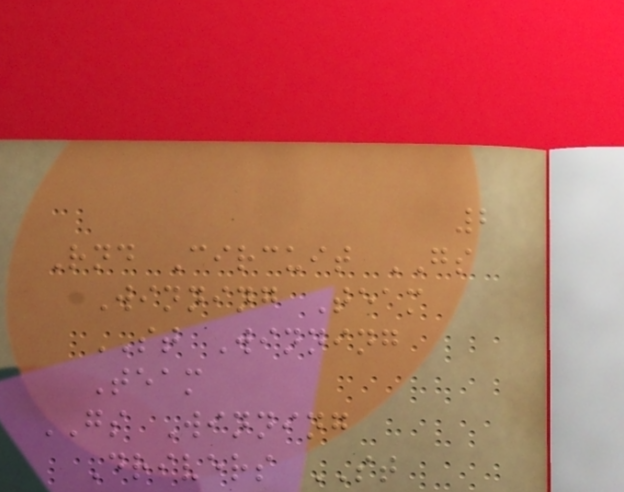2
Rnd Circuit GS
Winning Team
ST Winning
Team
GS Winning
Drivers ST
